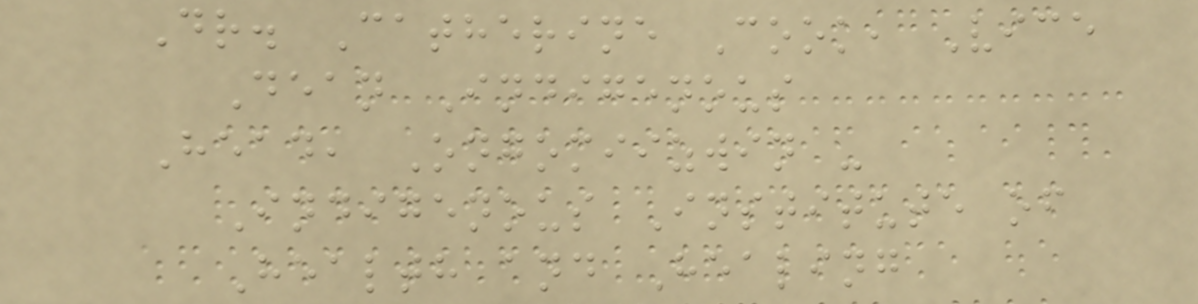Dr. Catherine Cook, Vice
Dean Indigenous
Head, Ongomiizwin -
Indigenous Institute of
Health and Healing
